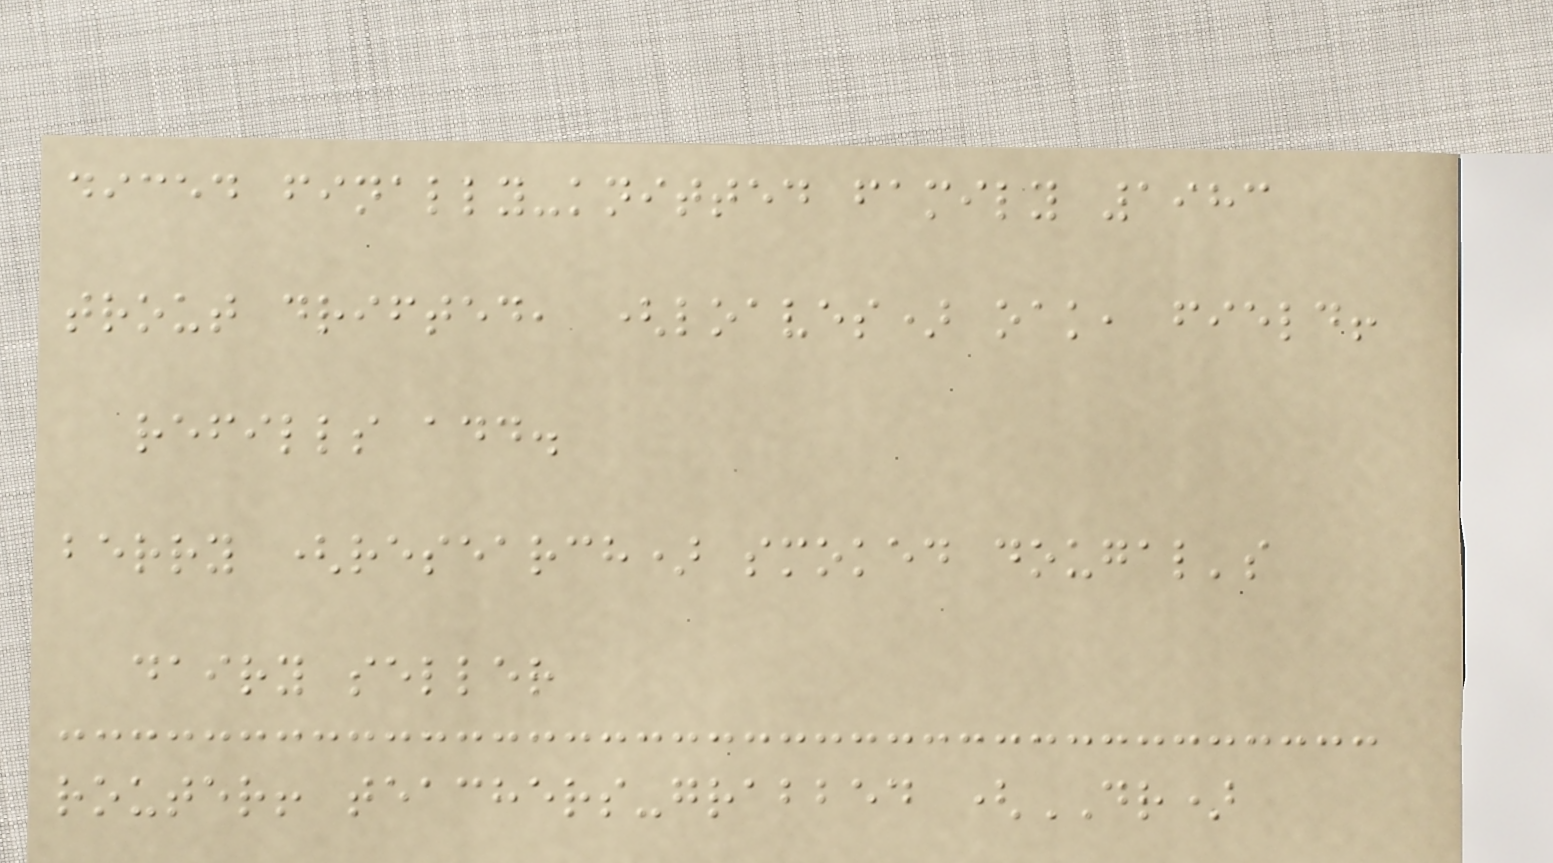diced finally-knitted family 1983
trout drifted, (loaves) oak, field!
refills add.
berry (research) smoked dougal's
dairy seller
router! teachers-grabbed (DR)
